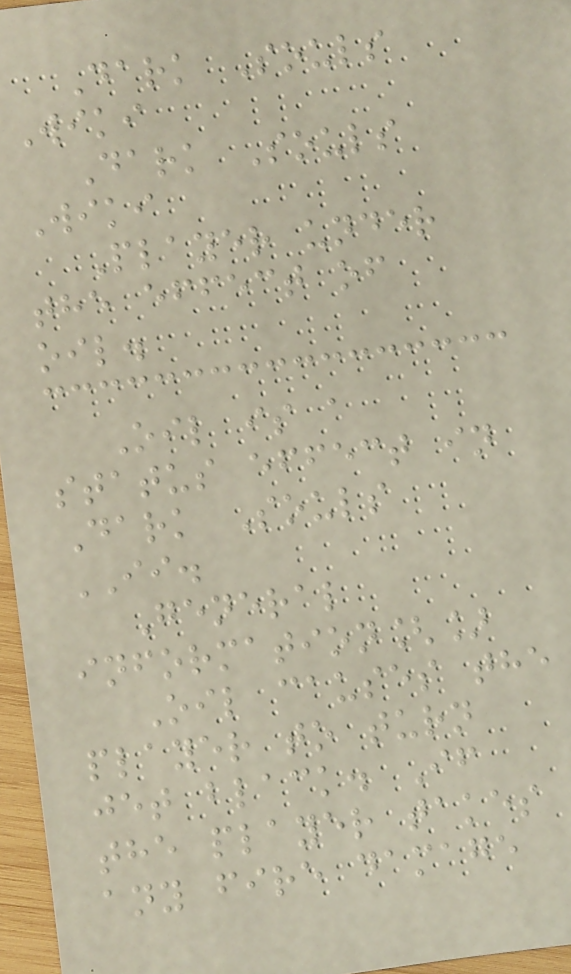Dark Souls
Wiki
Dark Souls
Wiki
Player under
the effect of
oil.
Oil is a
status effect in
Dark Souls
II.
General
information[]
Oil causes the
player to turn
jet black. If
the player takes
any fire damage
